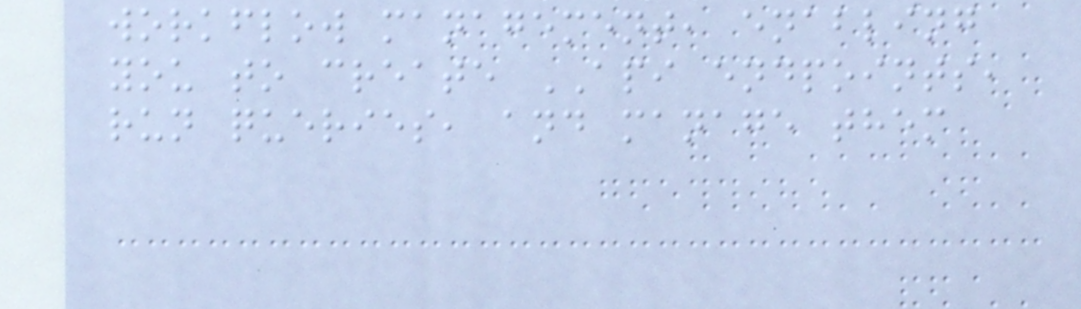workflow management, enabling
you to create API endpoints,
run queries, and manage them
